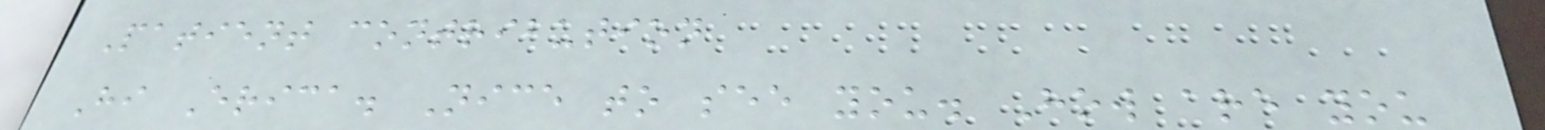Patient contribution
Hi Erica. Nice to see you. How are you
